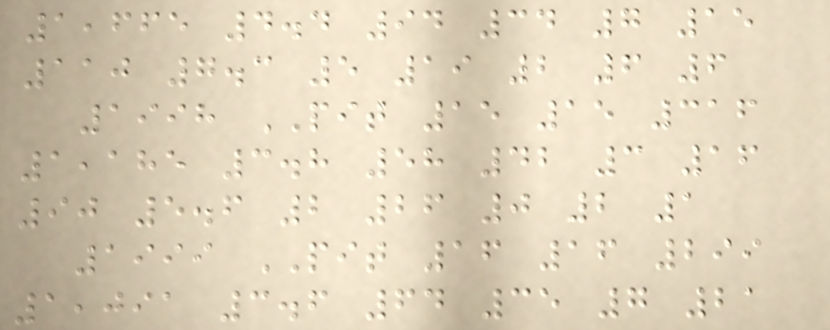1,665 4.4 94 34 7 15
110 7.3 5 19 2 6 6
1998 PIT 15 15 316
1,185 3.8 58 42 3 16
90 5.6 2 26 0 2 1
1999 PIT 16 16 299
1,091 3.6 64 35 7 21
